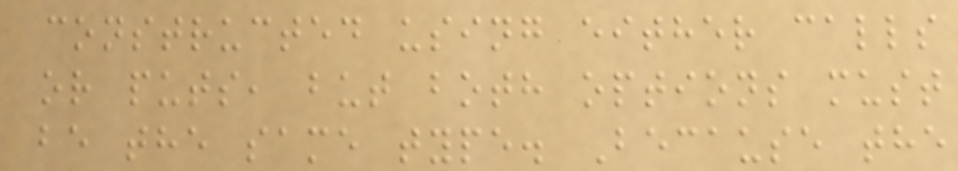constructed using either calls
or puts, but both options must
be the same type. Because the
